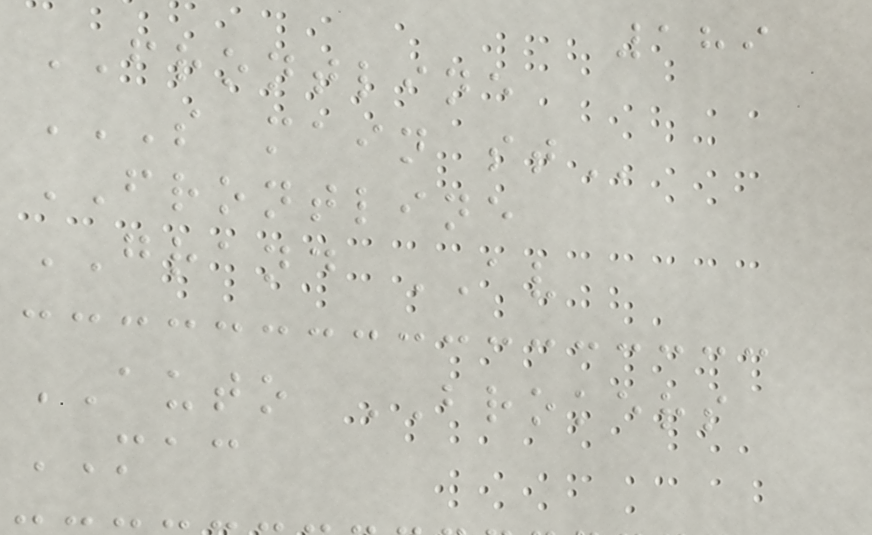189
FRONTLINE
S MAIN ST
FRONTLINE
GRAND AV
AUTO BROKERS
MAC
